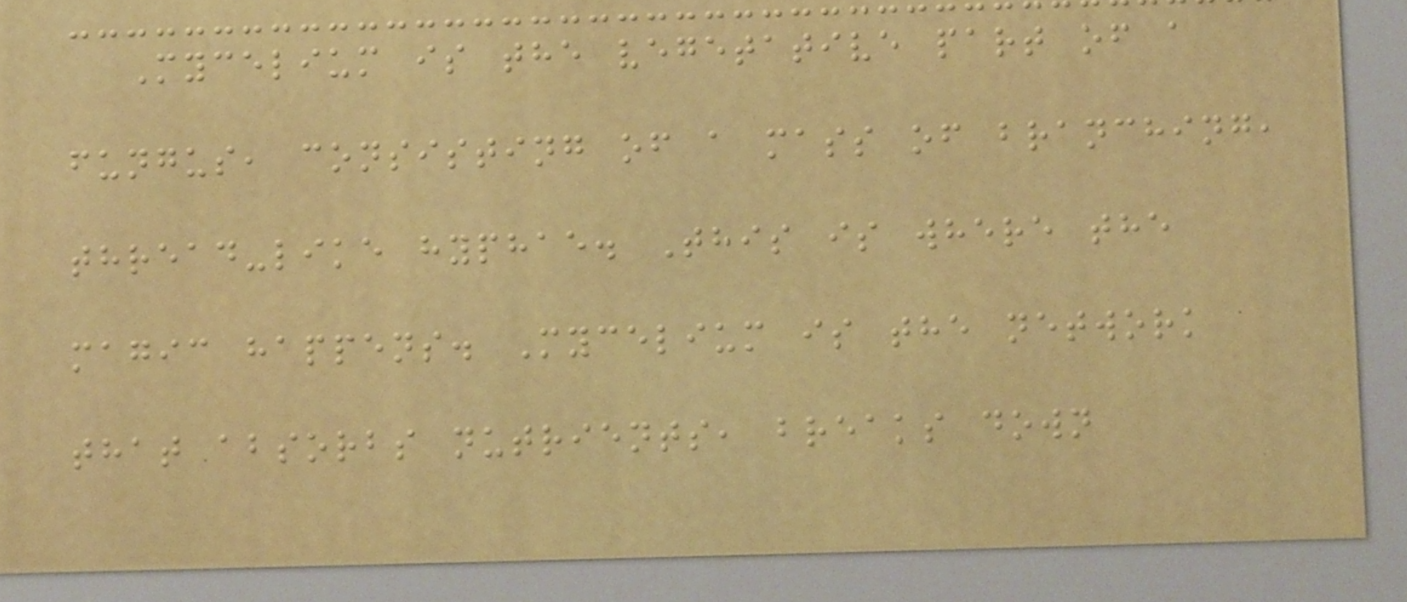Mycelium is the vegetative part of a
fungus, consisting of a mass of branching,
thread-like hyphae. This is where the
magic happens. Mycelium is the network
that absorbs nutrients, breaks down
